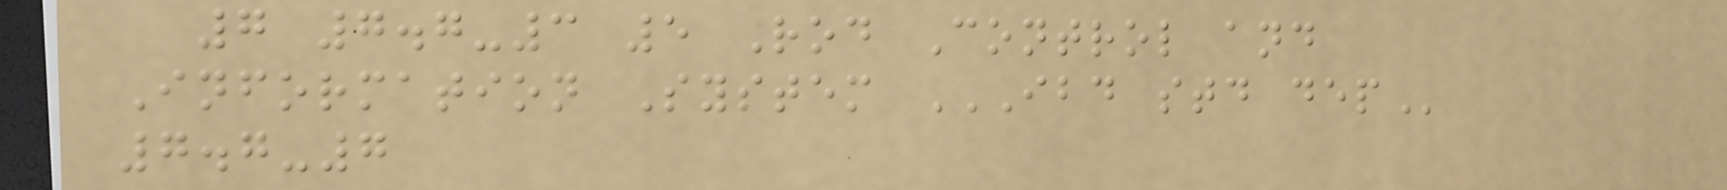7 7.7-3 5 Rod Control and
Information System IBD STD DEP
7.7-7
